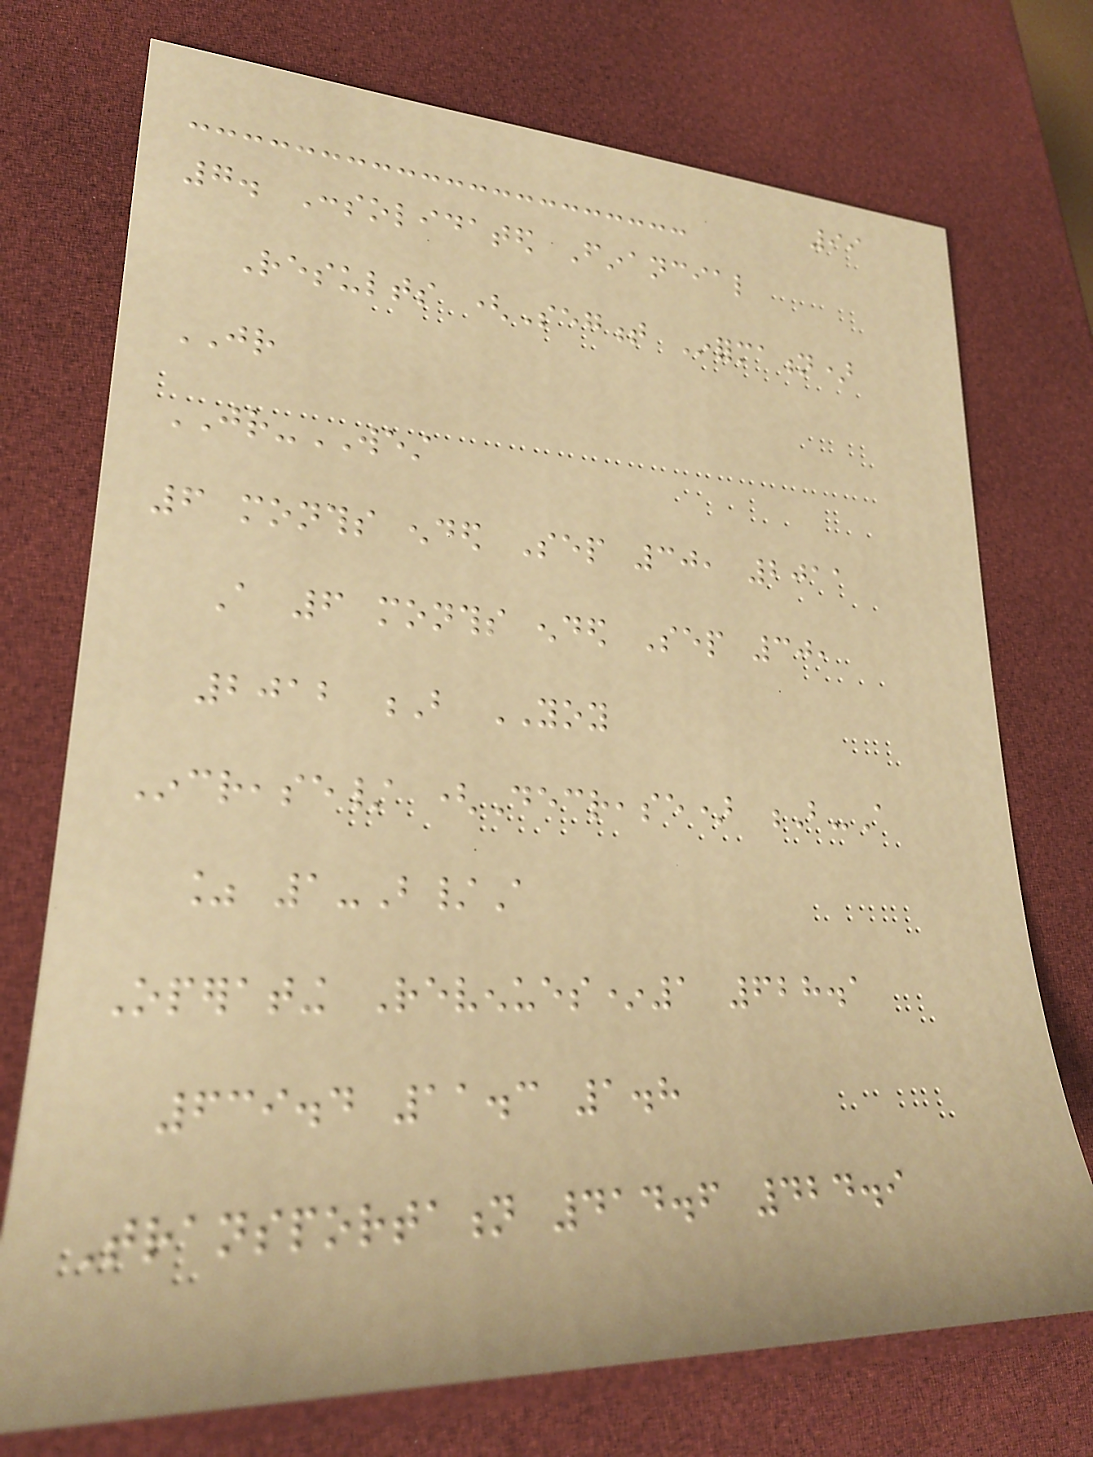99
7. Consolidated Financial
Results (Segment Information)
JR
JR-WEST
6 months ended Sep 30, 2011
A 6 months ended Sep 30,
2012 B YOY
Increase/ (Decrease) B-A
% 1-B/A
Operating Revenues*1 628.1
639.4 11.3 1.8
Transportation 414.6 424.9
